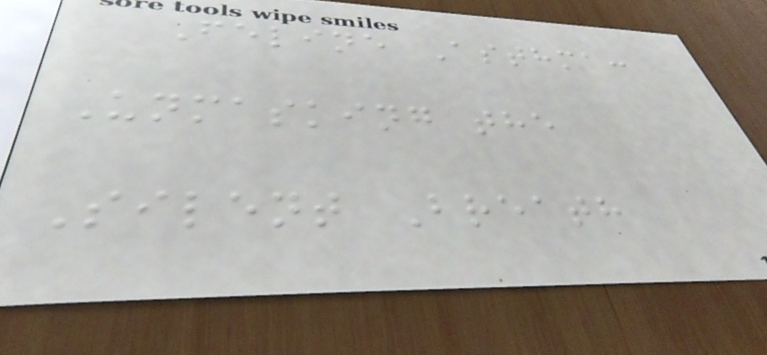Feline Asthma:
Unmasking the
Silent Breath
